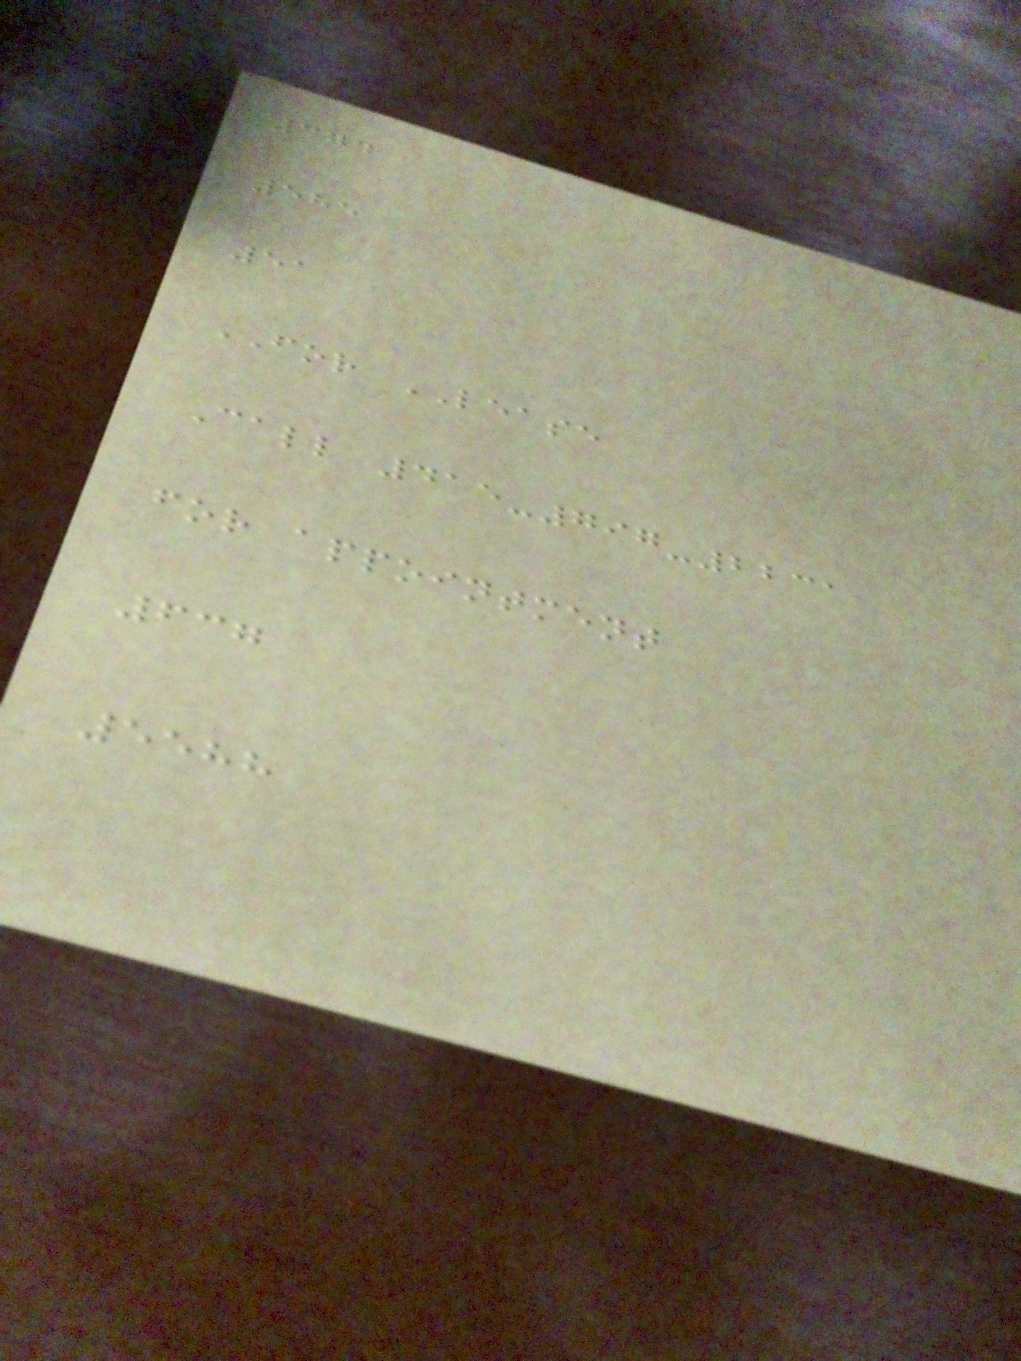374
585
51
FOR LEASE
Call 415-797-2231
for appointment
637
5588
